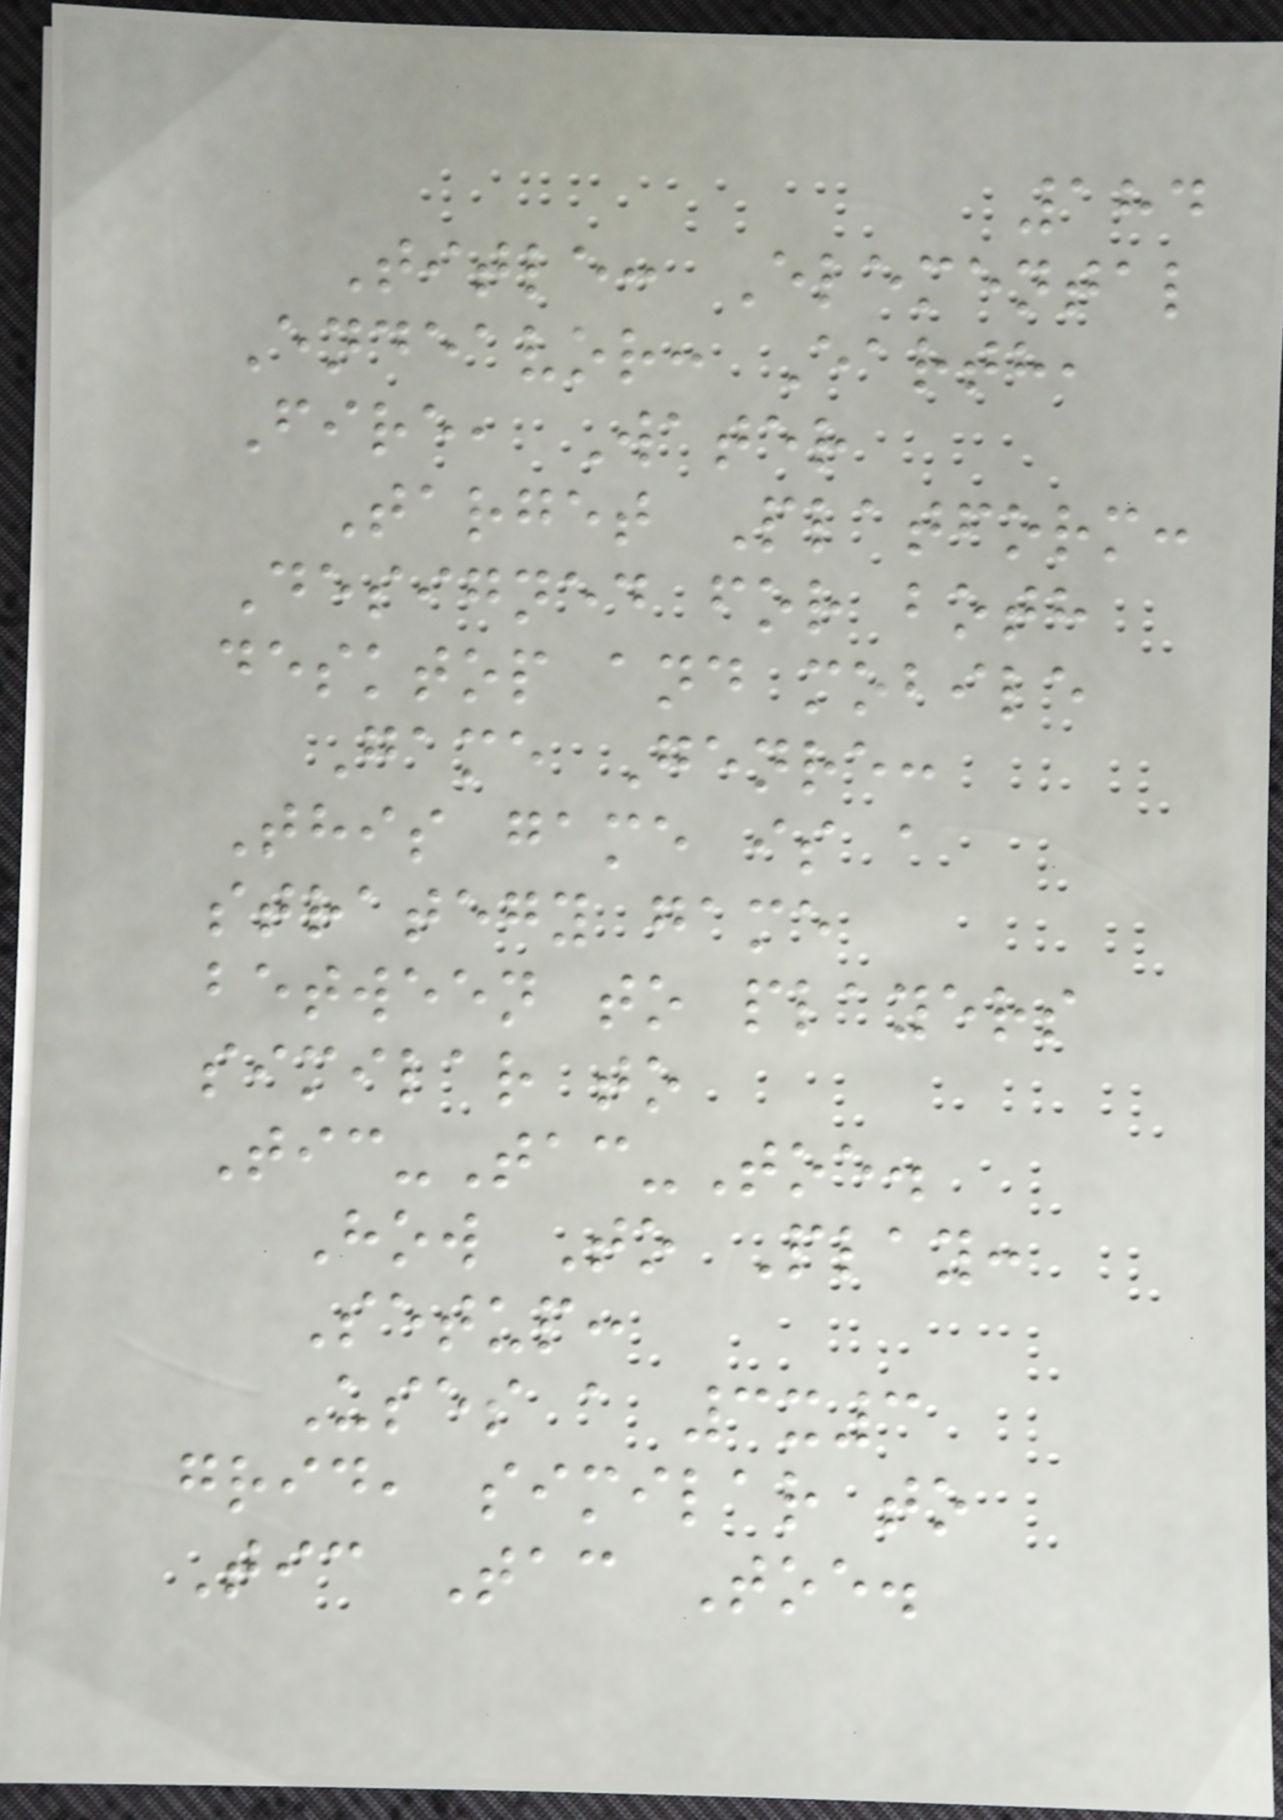184
Title: Elemental
Endeavor: Earth,
Fire, Water
Target Platform:
Designed for both
desktop and mobile
Game Genre:
This game is a
strategy game
between to players
similar to
Tic-Tac-Toe.
How To Play:
Setup:
Uses a 3x3
grid, similar to
Tic Tac Toe.
